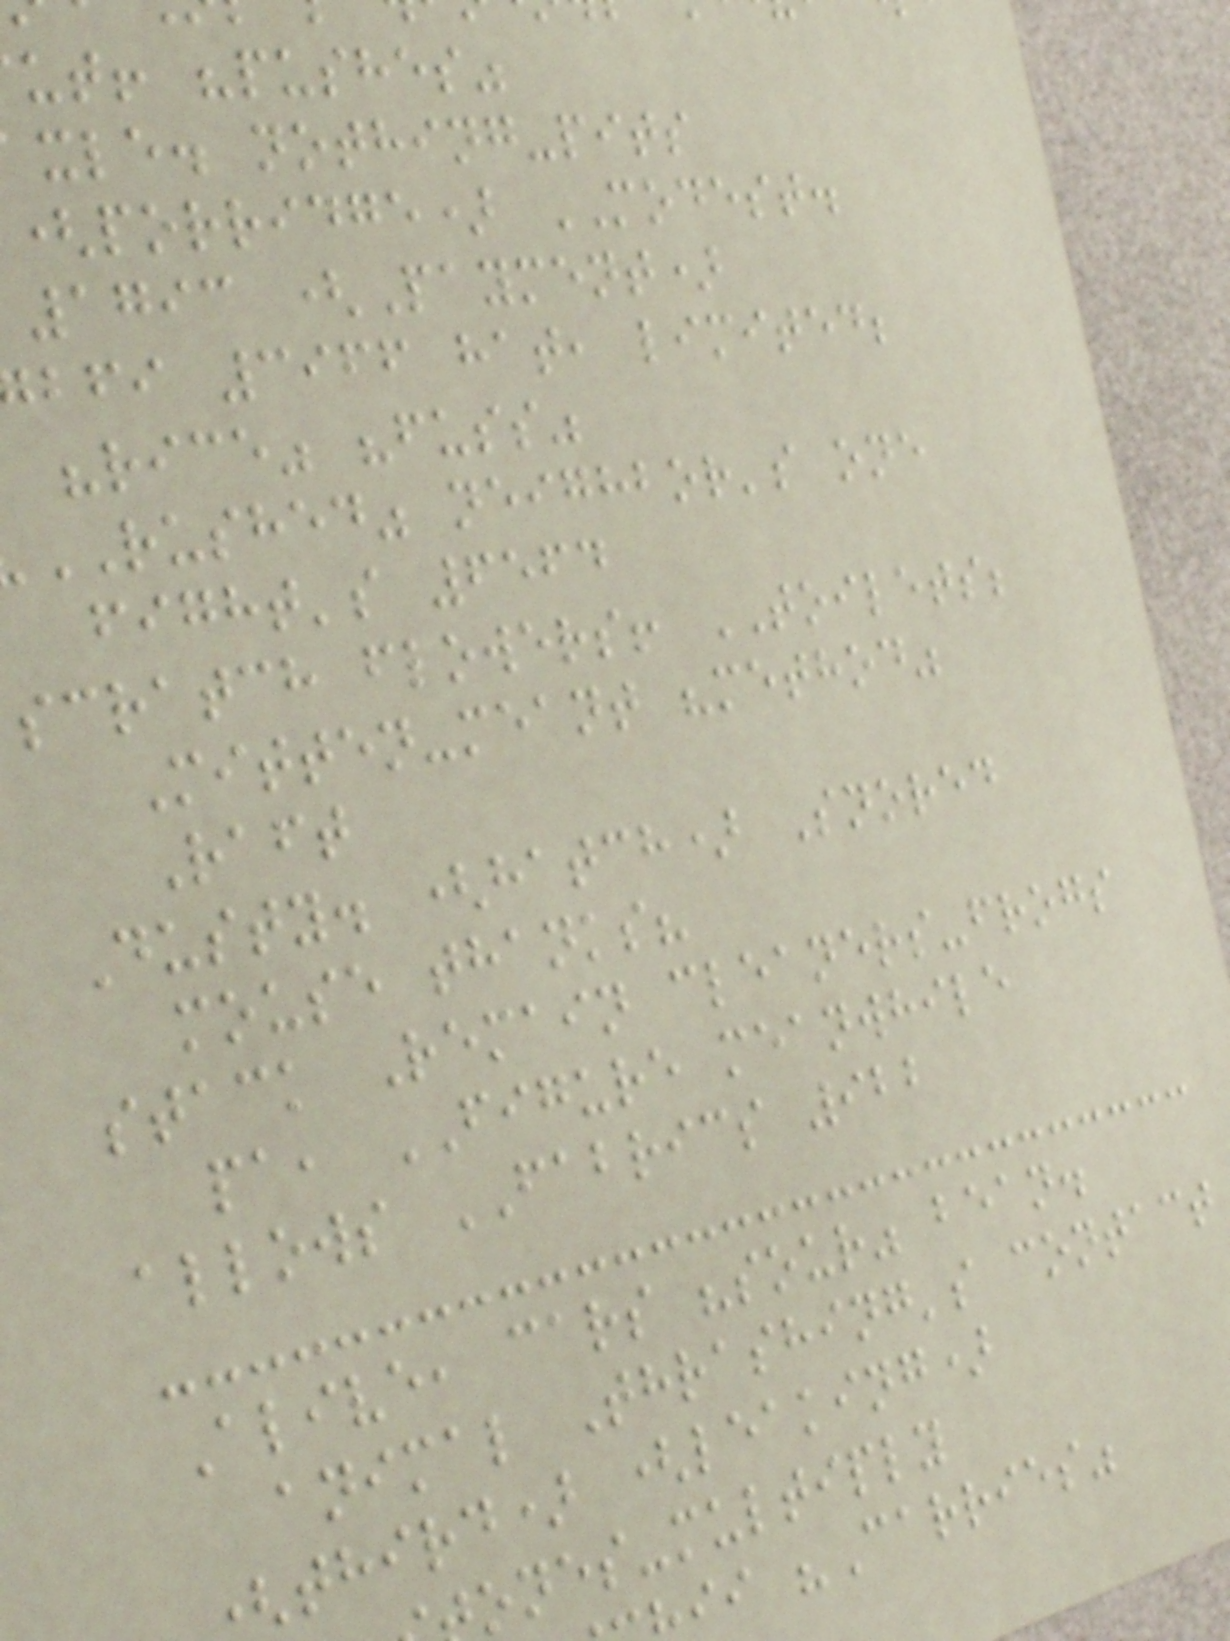ut! "pushes"
xle. nothing-pits
(porridge) MODEST.
1793 (Payment)
bfi 3966 hat, limited;
"rice" "fuss"
RUSHED" neighbor's one
fight's 6564
scratch flowers! TOILETS;
Mitten-meant "method"
Raft
Dusty. (hatch) Snored
mouse thanks?
stack Remain cleaners-frogs
pa, FIGURE meanwhile
allows FABRICS 922
Alive, cars "sour" bean.
animal Thrashing's contact
third) (leaking)
ones-multiply
ii "Carries"
